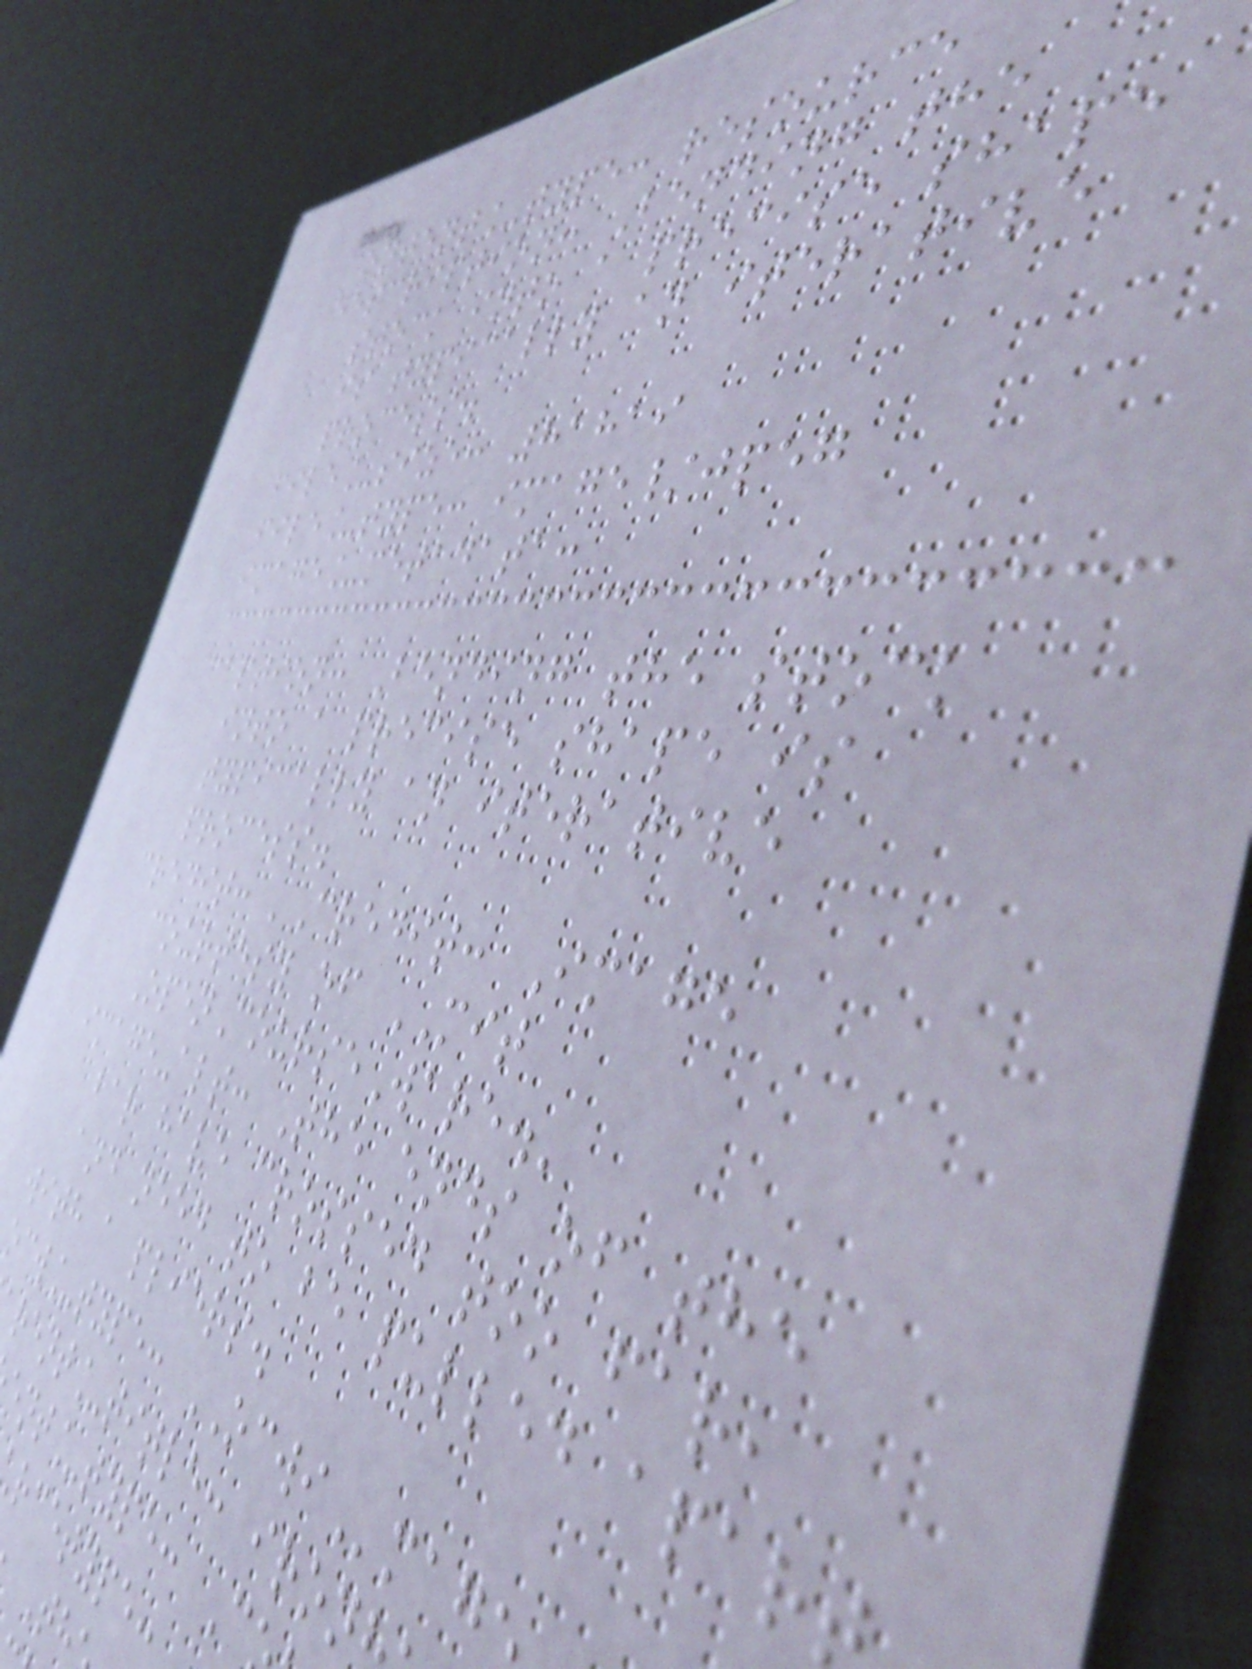content_type: resource
description: Bending the
stock into a precise shape
is typically an iterative
process.
file_size: 81819
file_type: image/jpeg
image_metadata:
caption: Bending the stock
into a precise shape is
typically an iterative
process.
credit: 'Credit: Image
courtesy of MIT
OpenCourseWare.'
image-alt: The ends of the
bar have crossed too far,
and need to be pulled apar
with a pliers.
ocw_type: OCWImag
rent_title: iron
ent_type: C
rcetype:
